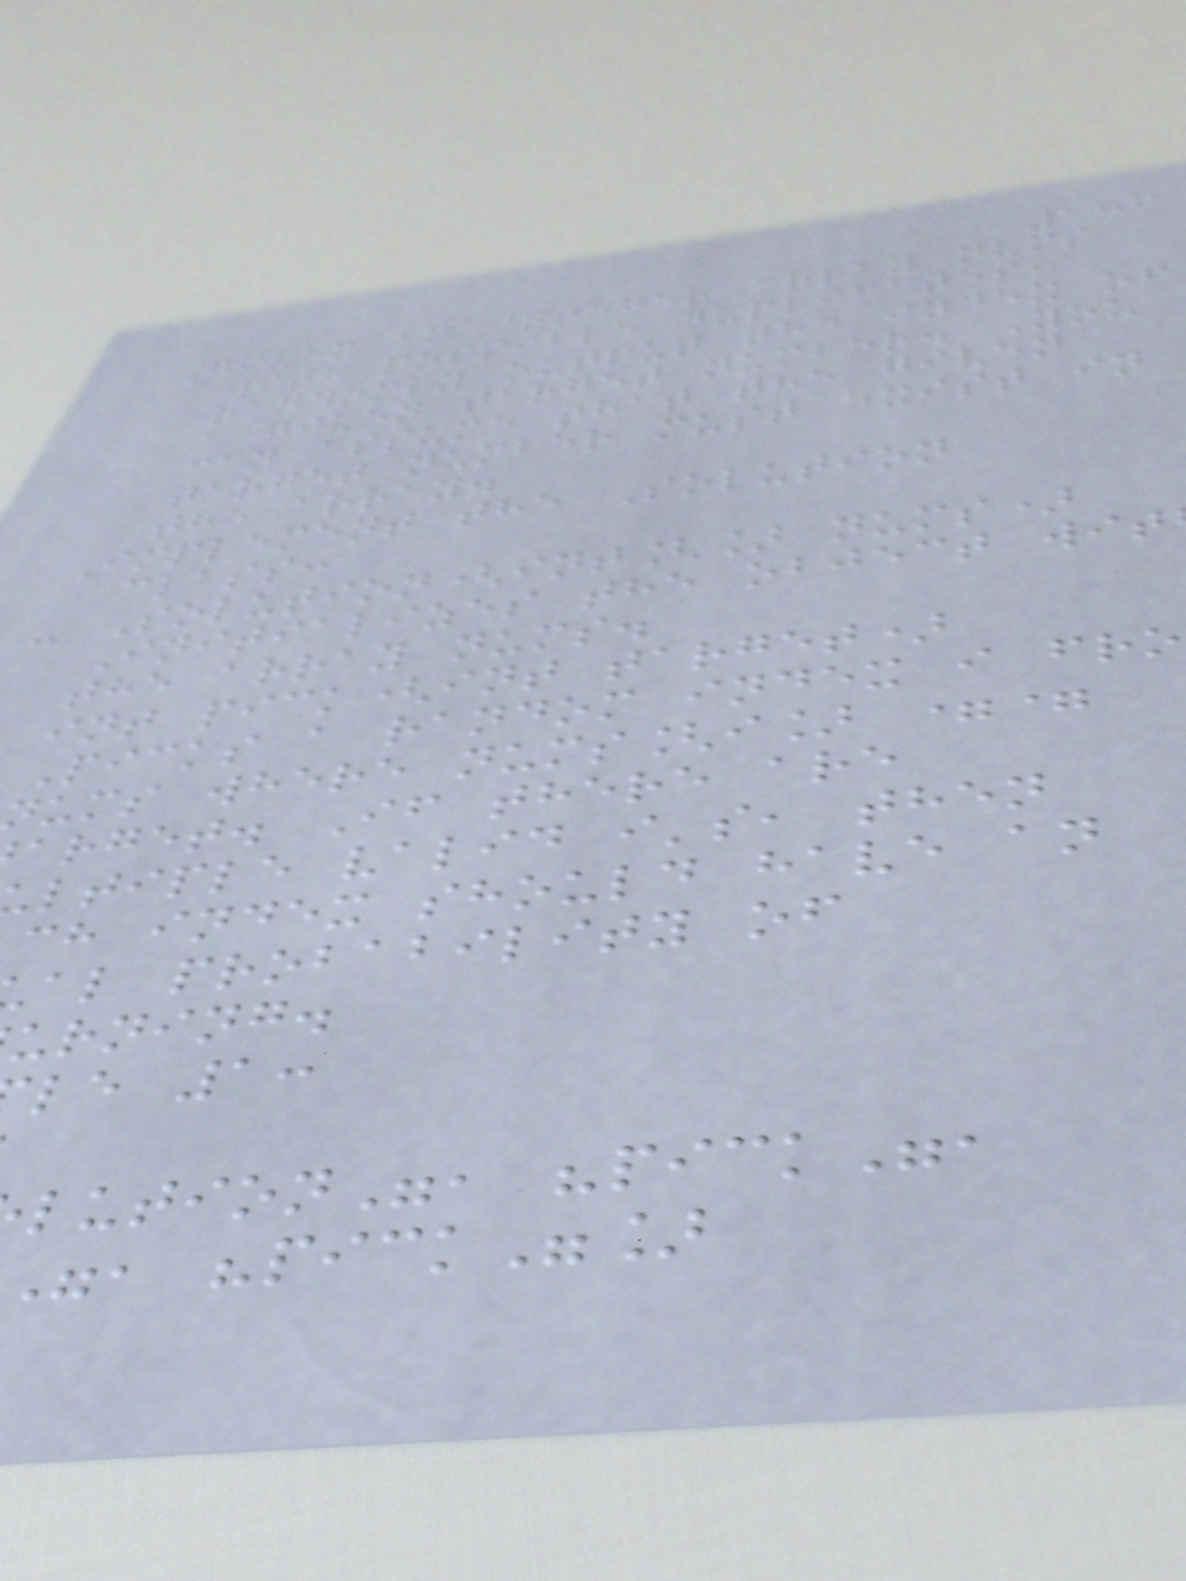186
Given an integer array nums
with possible duplicates,
randomly output the index of
a given target number. You
can assume that the given
target number must exist in
the array.
Implement the Solution
class:
- Solution(int[] nums)
Initializes the object wit
the array nums.
int pick(int target)
Picks a random index i fro
ums where nums[i] ==
arget. If there are
ltiple valid i's, then
ch index should have an
al probability of
urning.
le 1:
lution", "pick",
, "pick"]
